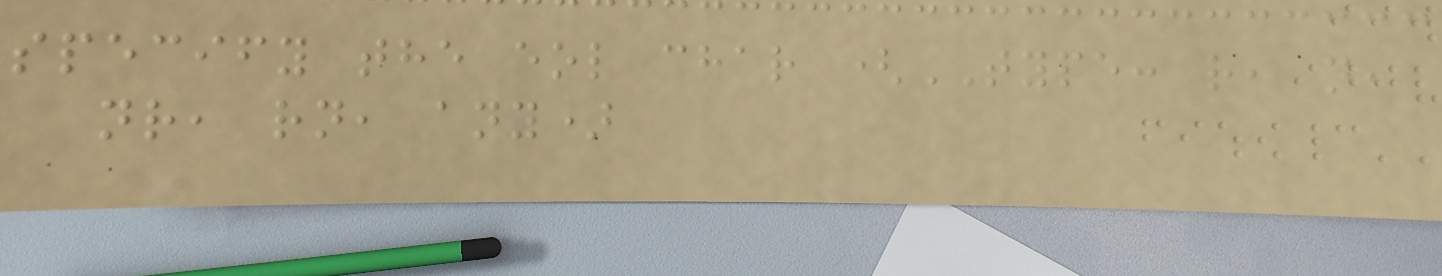specify the eol char (TYPE: r, n,
nr, rn, any)
